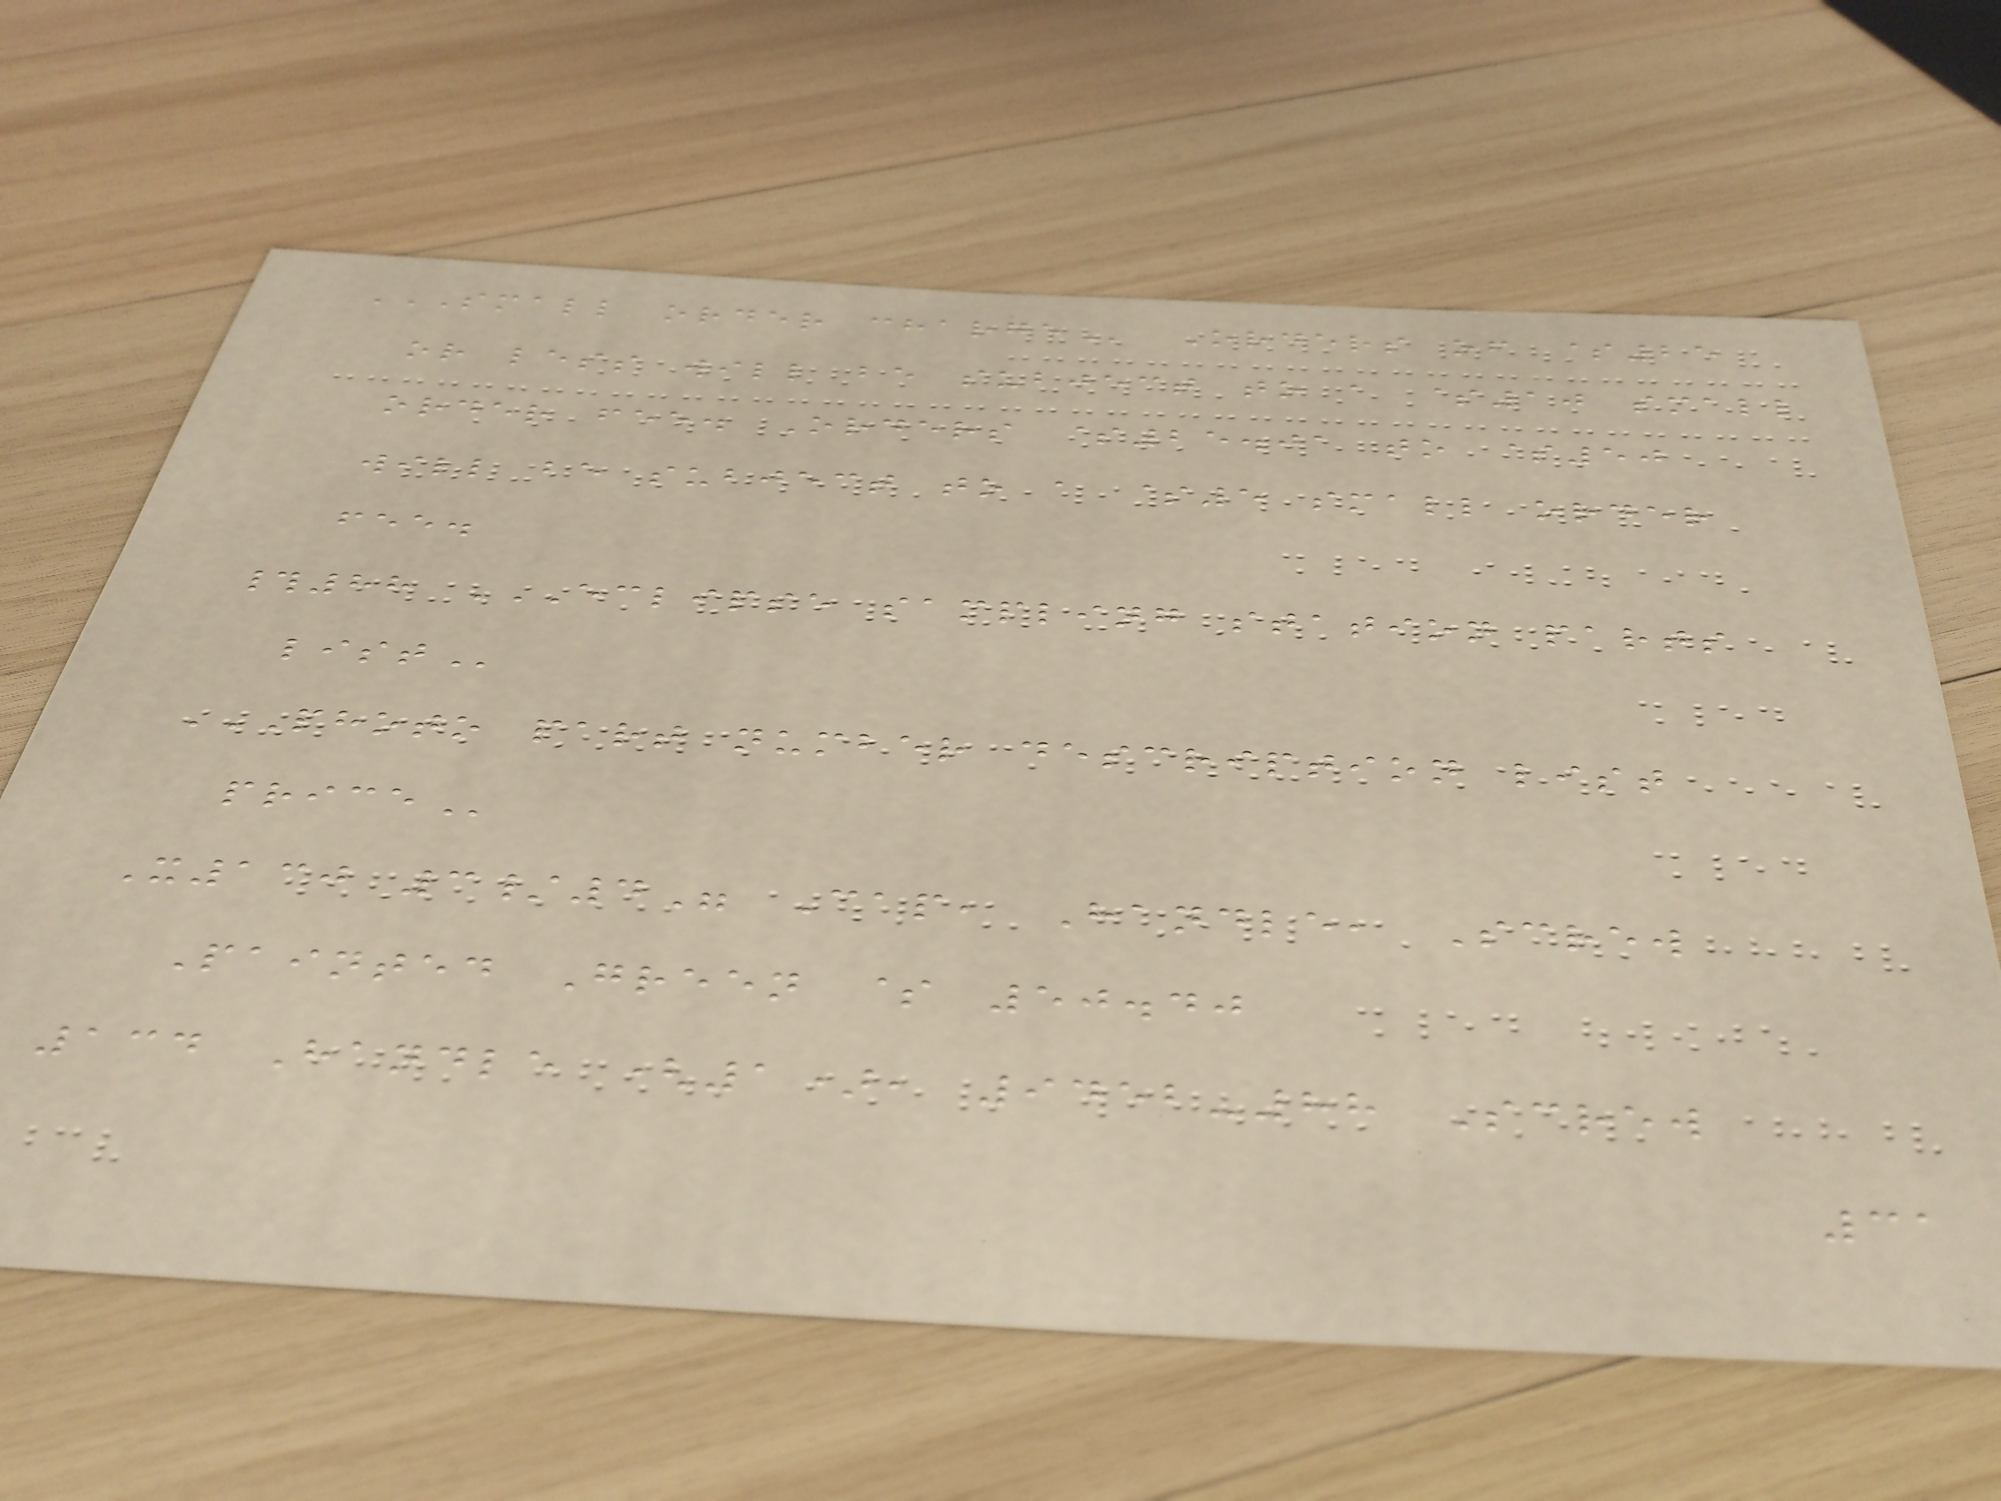SMALL ORDER CHARGE Orders of $25
or less will be subject to a $10 small
order fee. Orders $25.01 to $50
will be subject to a $5 small order
fee.
#88 ECLIPSE SAMPLING STATION PARTS
LIST
PHOTO PART NUMBER DESCRIPTION LIST
PRICE
X130 3/4" Cap, Handle, Screw
Painted Green $ 50.40
134 Handle (1), 9452-88 Screw
31
